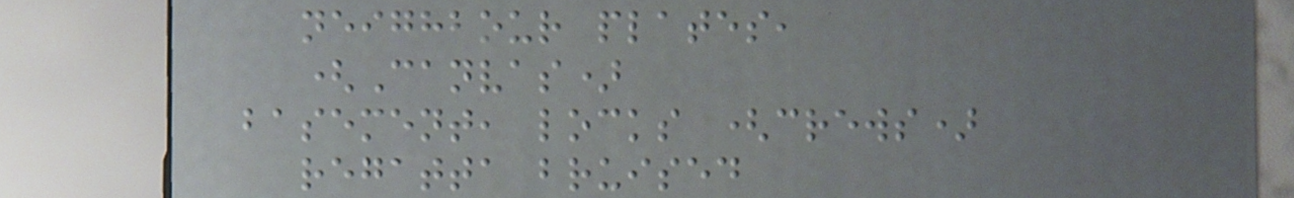neighbour plates,
(Canvas)
basement, locks (crews)
regatta bruised
